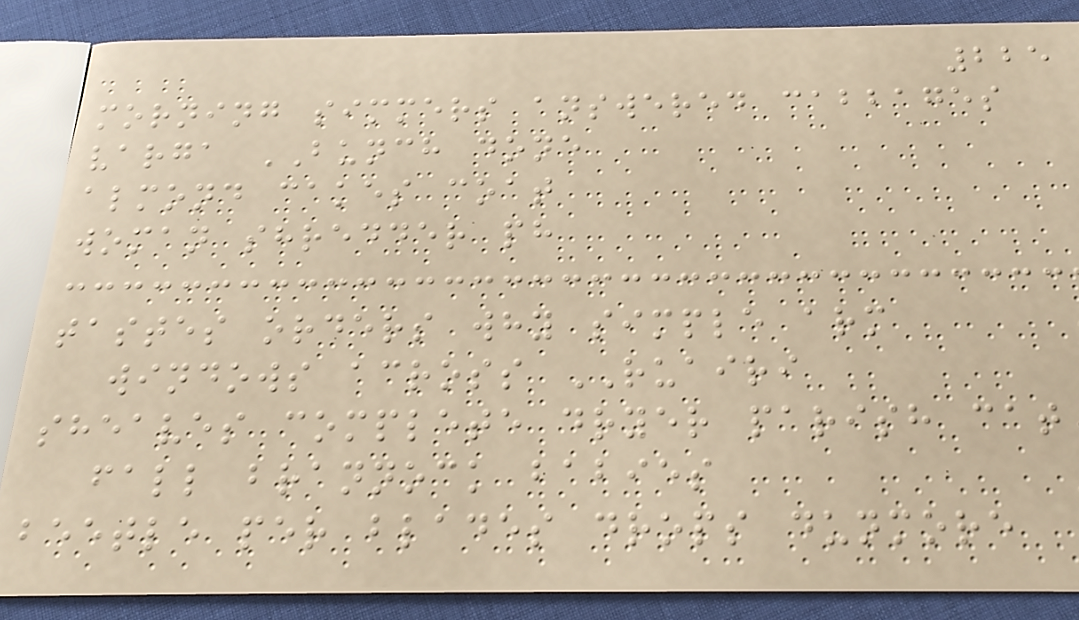225
morning simmers answered cabbages
varga BUNCH done
almond cakes coat
woman shredder ph
tastes orders why simple arm
windows across RUAIRI
sheaves complete dryer parish cat
fall brannock babies
beetle per blades drops dunmore
